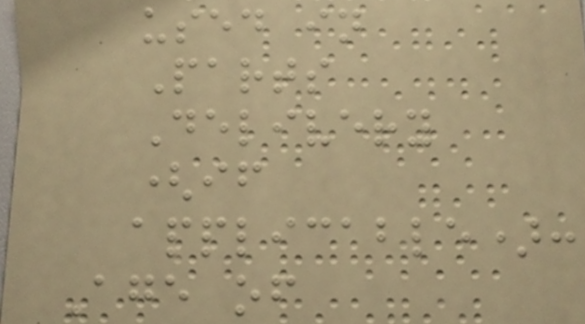used in
Parts
Delivery
(if
applicable):
Age of
